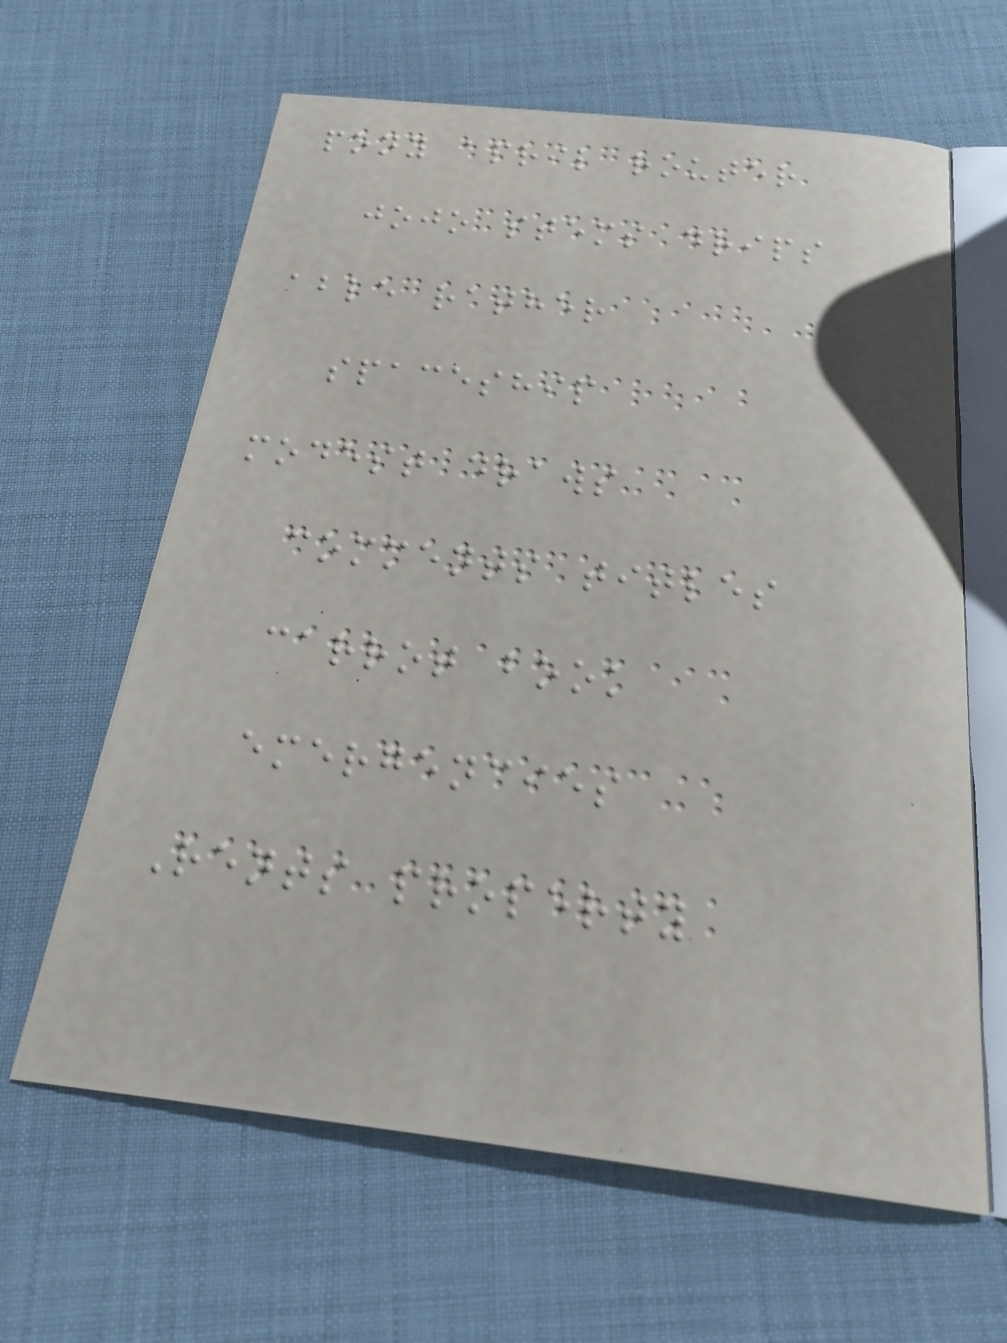pony april router
jojo stems drips
able rather
spaceship
modest draws
comments titles
carrot book
emergencies
Rents property
